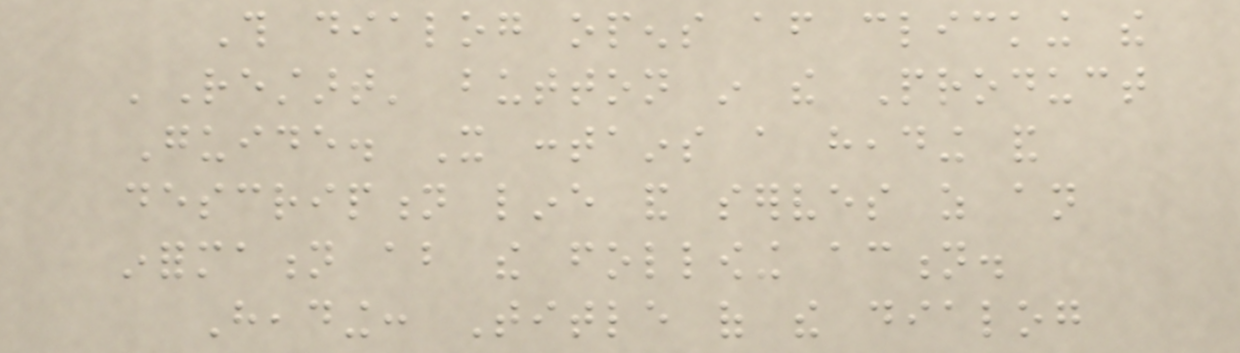This dialog opens after clicking the
'Restart' button in the Product
Guide. It contains a heading and
description line and serves as an
information about the following action.
Heading: Title of the dialog
